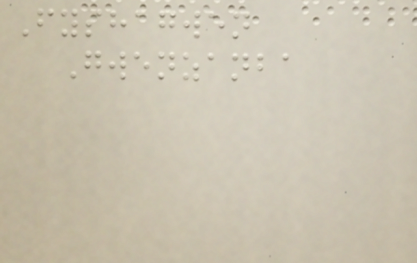Fyshagwen
Gwenzanba
